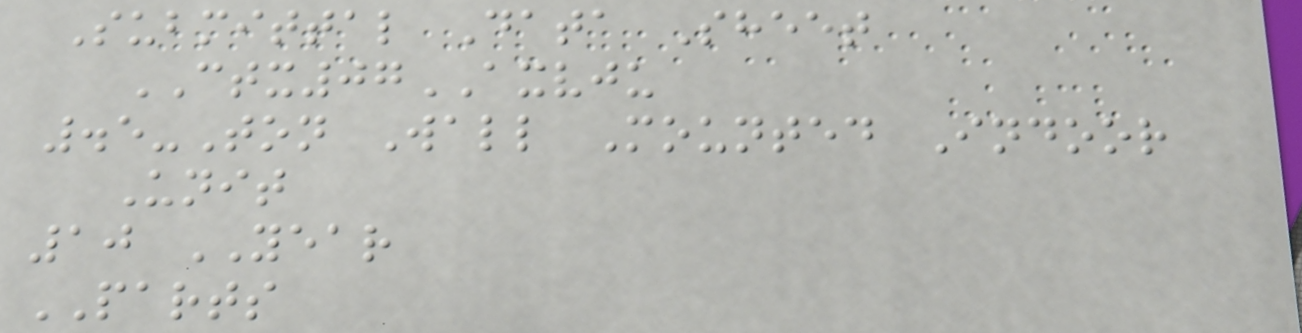Submittal Data Sheet
CTX07AXVJU
.5-Ton Wall Mounted Indoor
Unit
10 YEAR
PARTS
